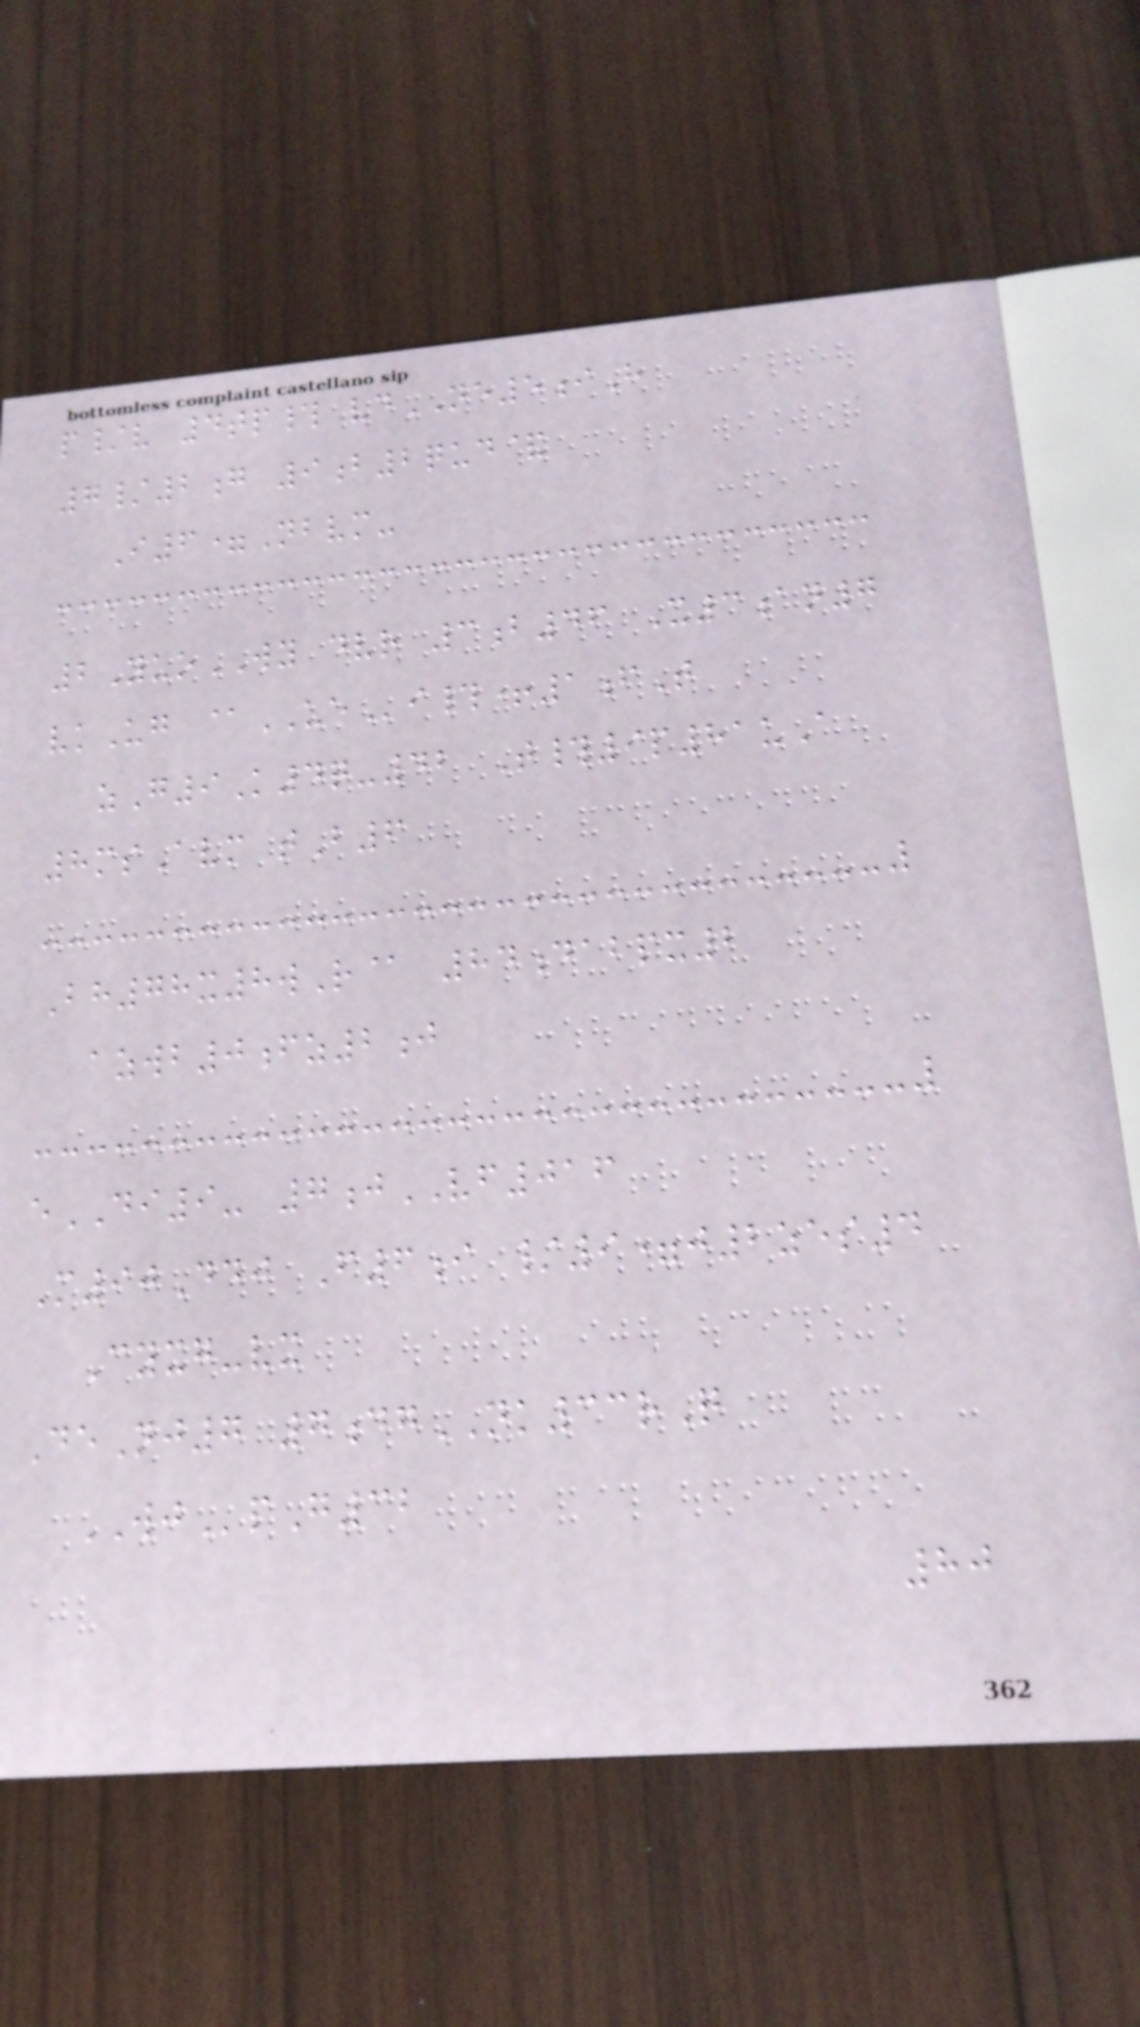p/v 4tp# vdNE5iH
7/2g 9b2qud&
I6=Nbvm-
2YuoWY dvr 3b46 X3an7
vkUg @UEi#+1fT
zG9K4q-42 T#9p81uA
8msAvm tB6
Bh78x8wR@ 84dabpx2
azwb0fz2j
eDI9- 7jVF016
M90Ddj F6i /9=j2zes4
Cyxg-vx
DeNj7 7dgNK33rQ
WJpG32
80
